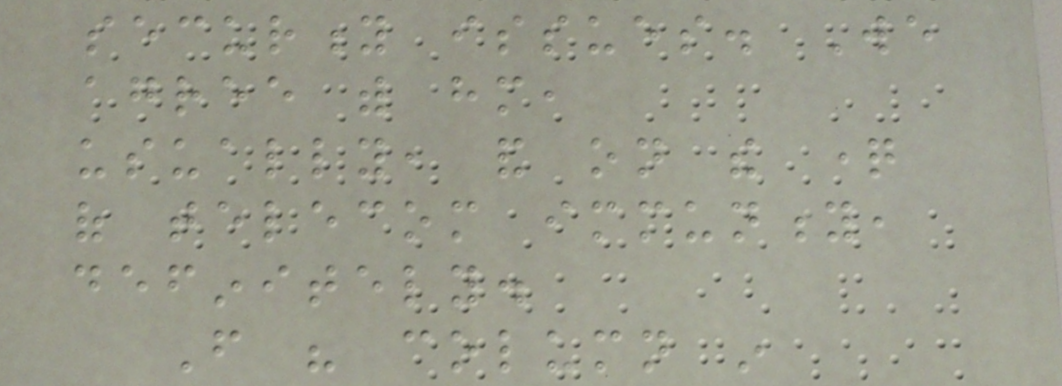security issues. We
agree with him,
usually, and on the question
of telecom immunity,
definitely.
From his column in
